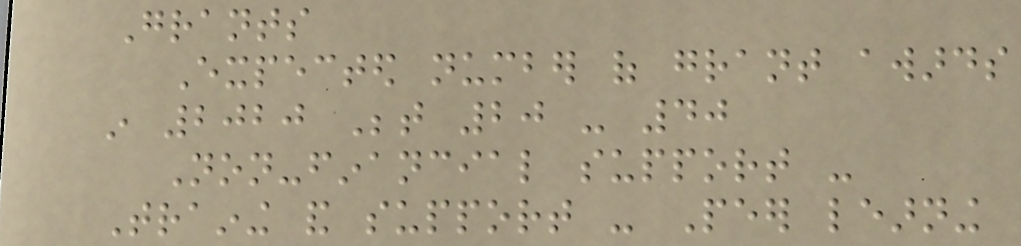Grants
Expected number of grant awards
in 2020 Between 20 - 40
Non-financial support -
Training and support - Peer learning
